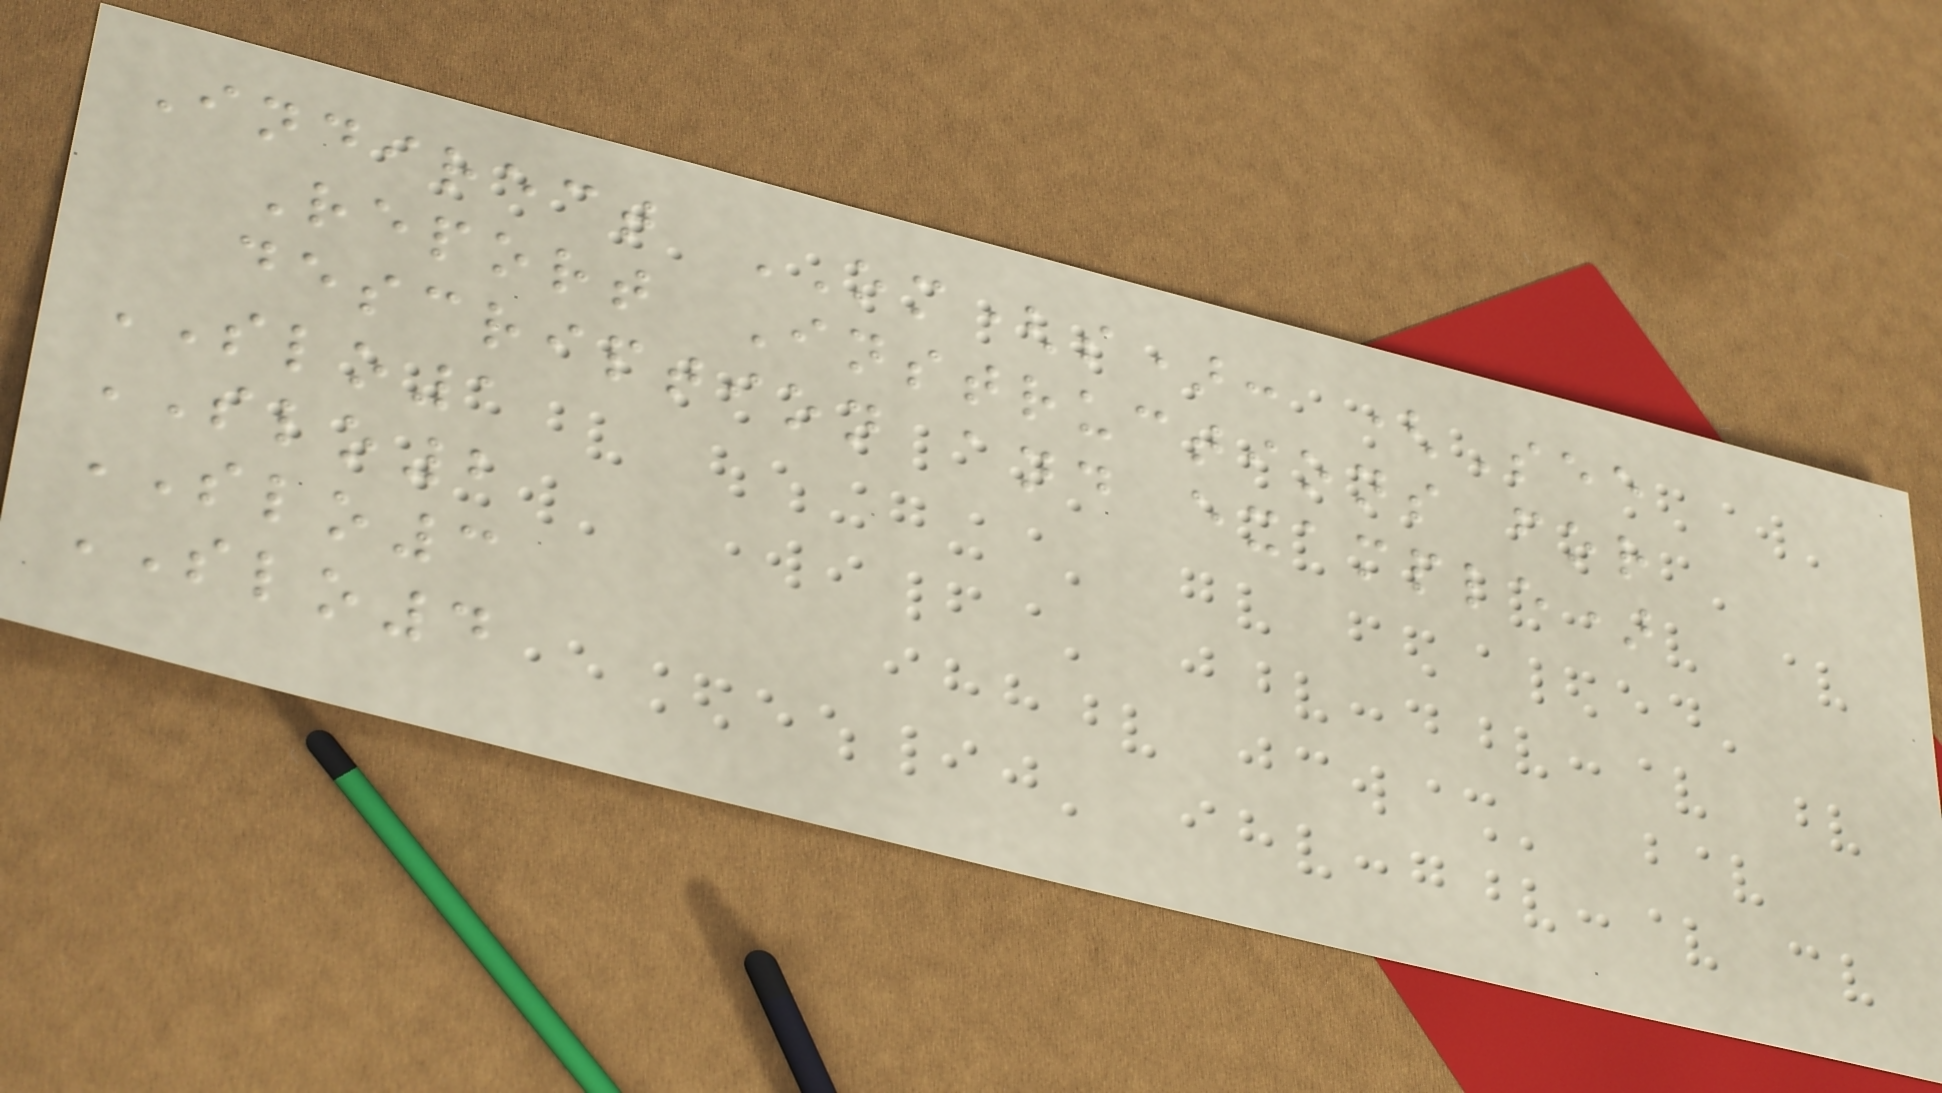Indirect OM(s): (See
Report Instructions for
description and example)
SLO1
SLO2
SLO3
SLO4
